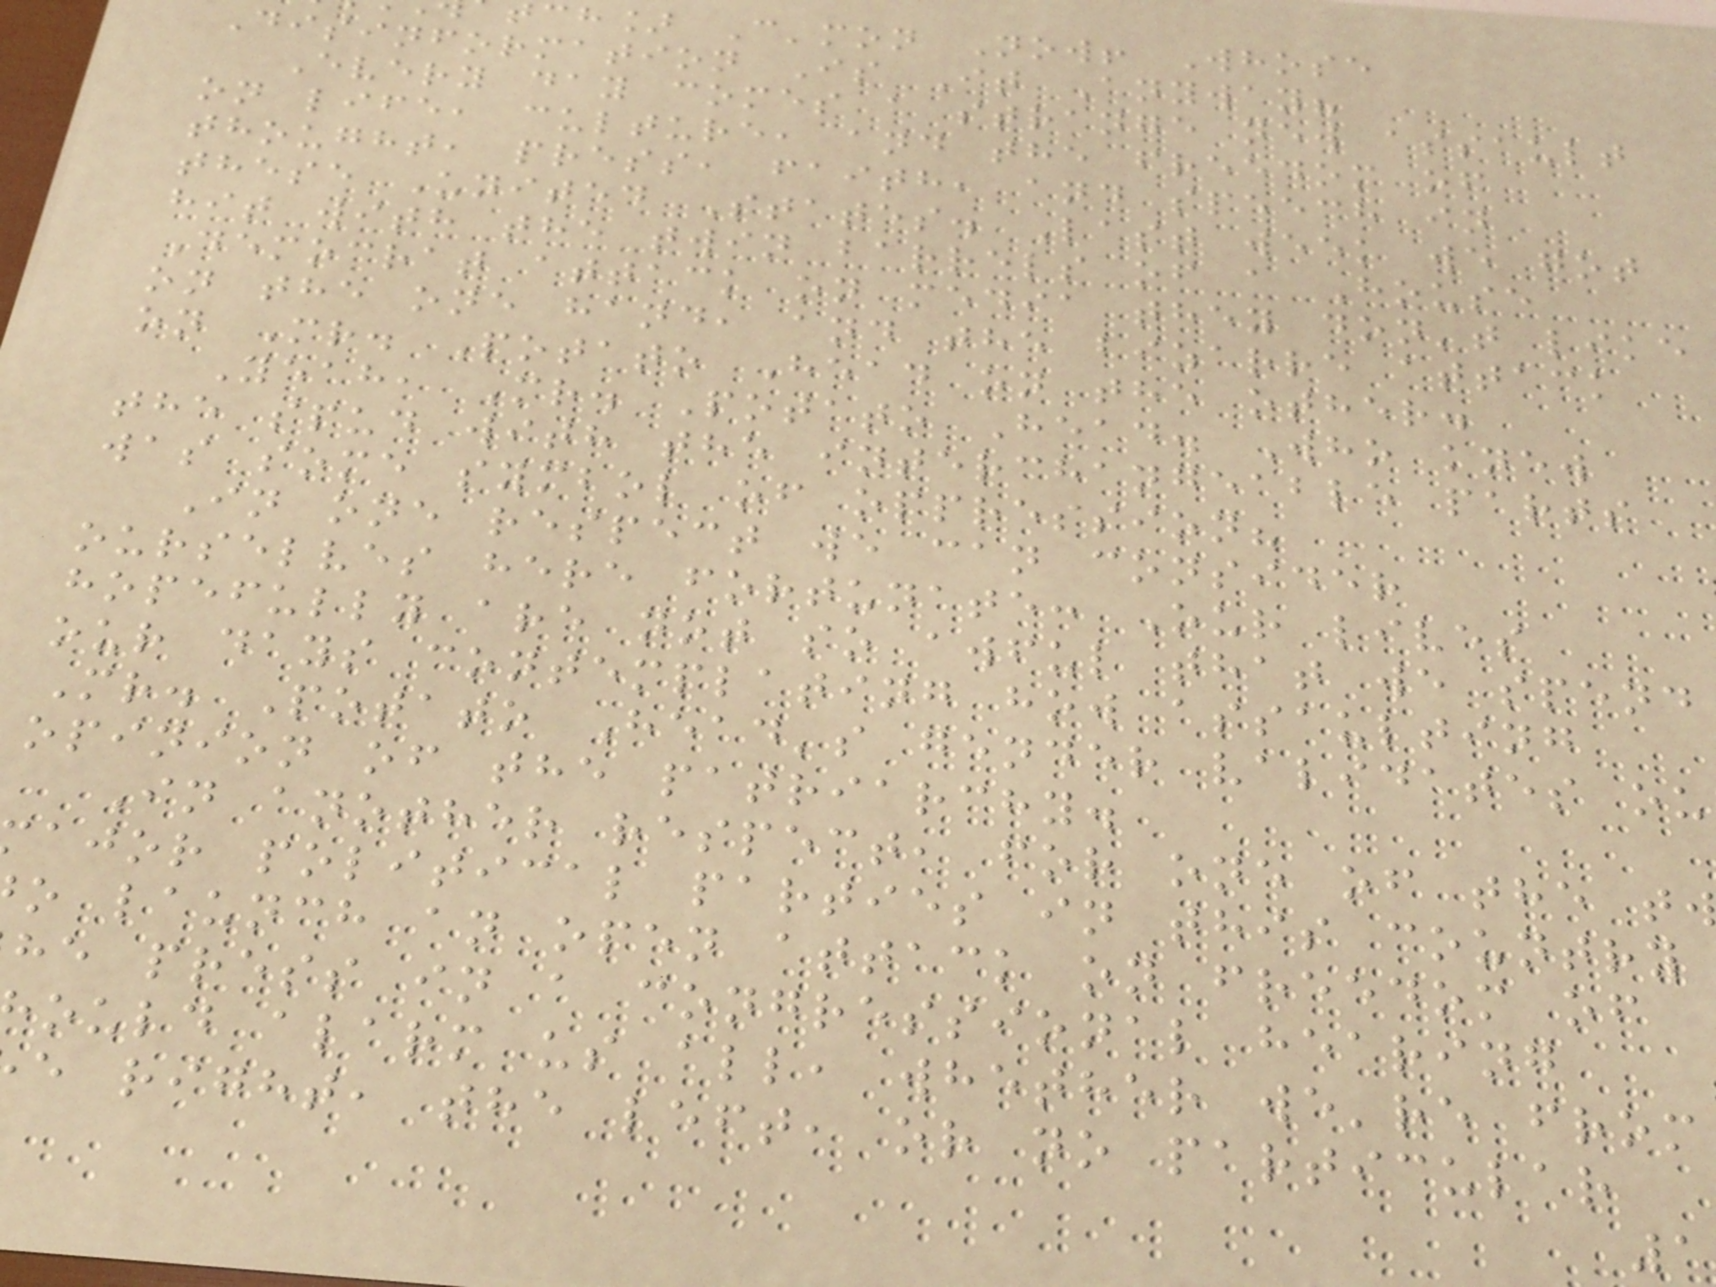ch] C'mon Now! Whose
Disinformation Is It Anyway?
Every day comes a strange new assault
on life, culture, and the freedom of
thought, press, faith, and speech in
these United States. Last week we got
hit with the twin barrels of a House
Democrat attack on media they don't like
on the one hand, and the bizarre attack
on Mr. Potato Head on the other.
Yeah, Mr. Potato Head. Who knew
the spud with the interchangeable parts
was some symbol of oppression?
In one respect we can consider
ourselves here fortunate: Our lives
hopefully are not so awful that we spend
our days contemplating how assaulting
Mr. Potato Head's gender validates ou
opinion of the patriarchy.
In another respect, for one of the t
ajor political parties in this country
o launch an open attack on freedom of
he press in a congressional hearing
ould alarm us all, whether we're from
e right, the left, or no particular
